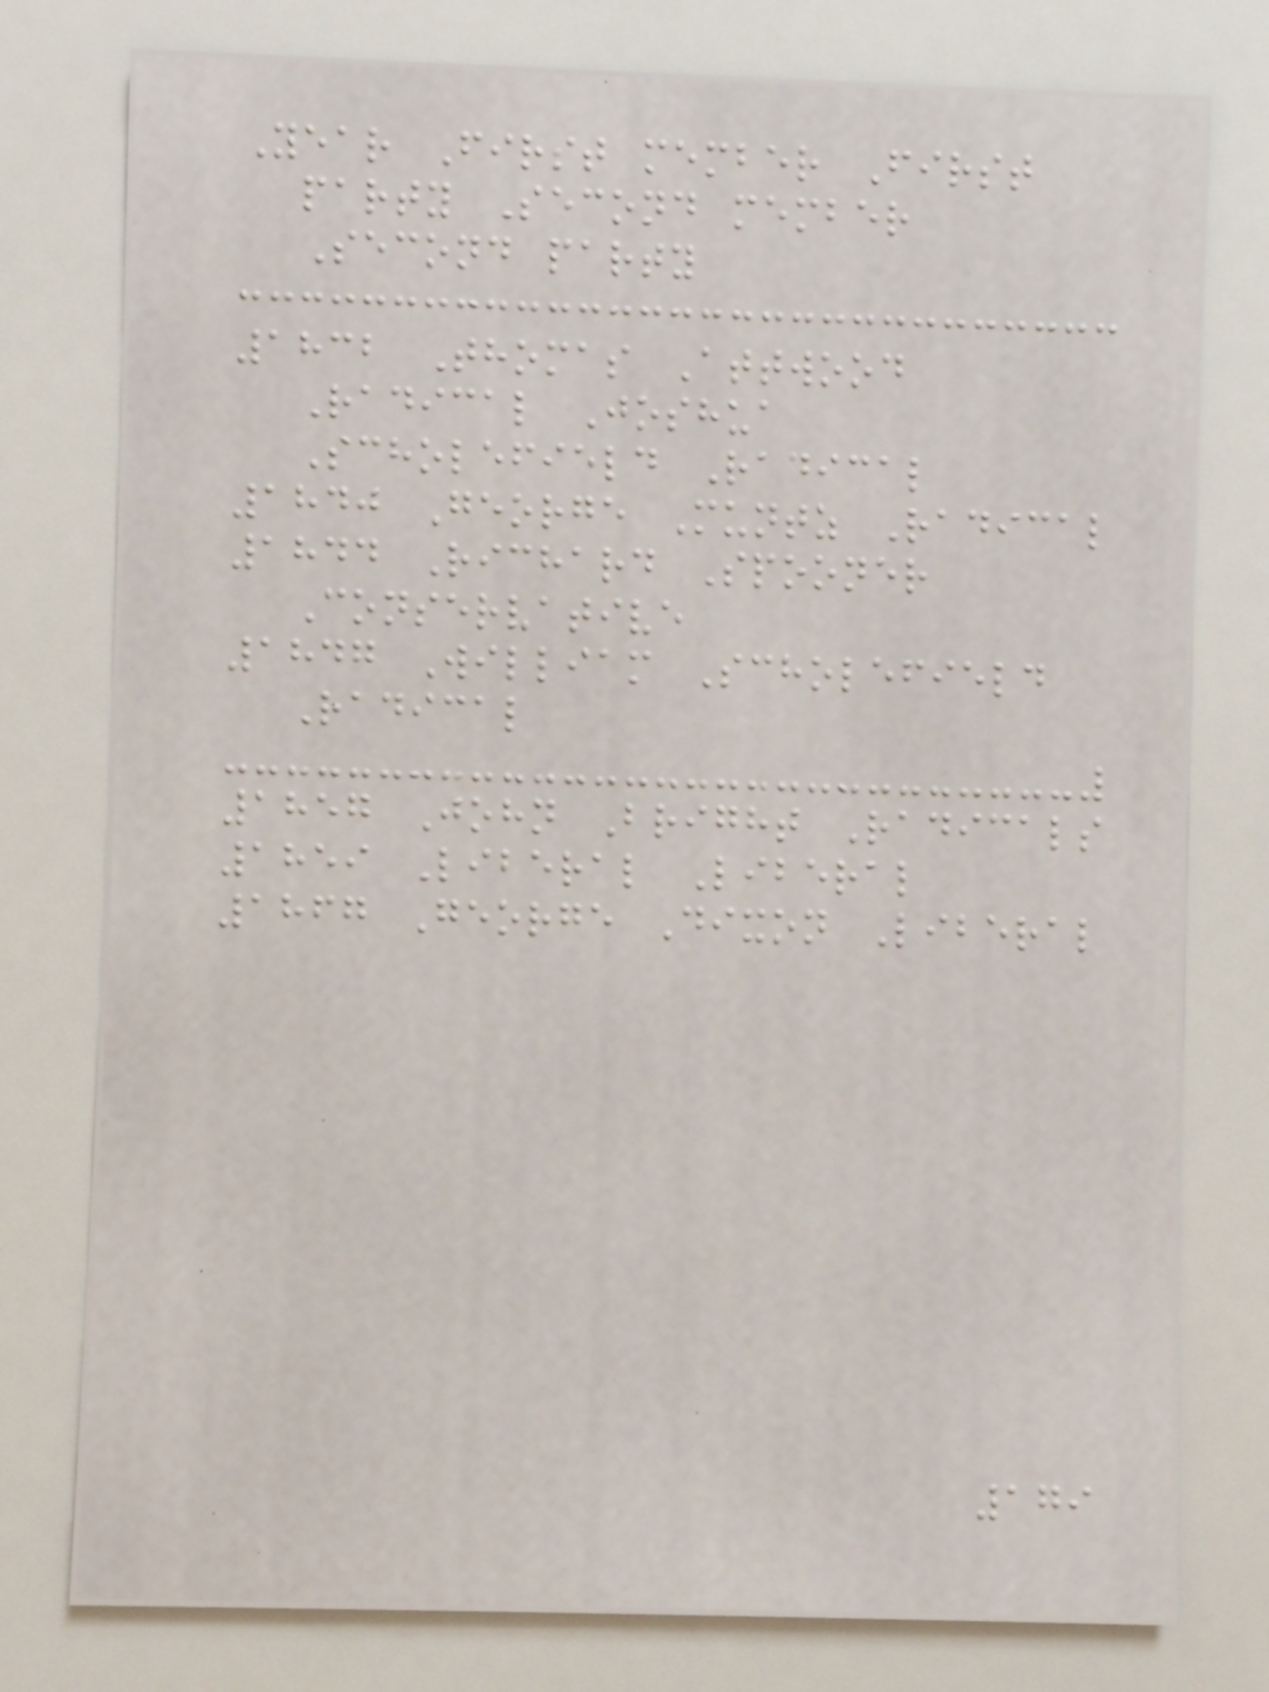Year First member First
party Second member
Second party
1832 Thomas Attwood
Radical Joshua
Scholefield Radical
1840 George Muntz Radical
1844 Richard Spooner
Conservative
1847 William Scholefield
Radical
1857 John Bright Radicals
1859 Liberal Liberal
1867 George Dixon Liberal
179
